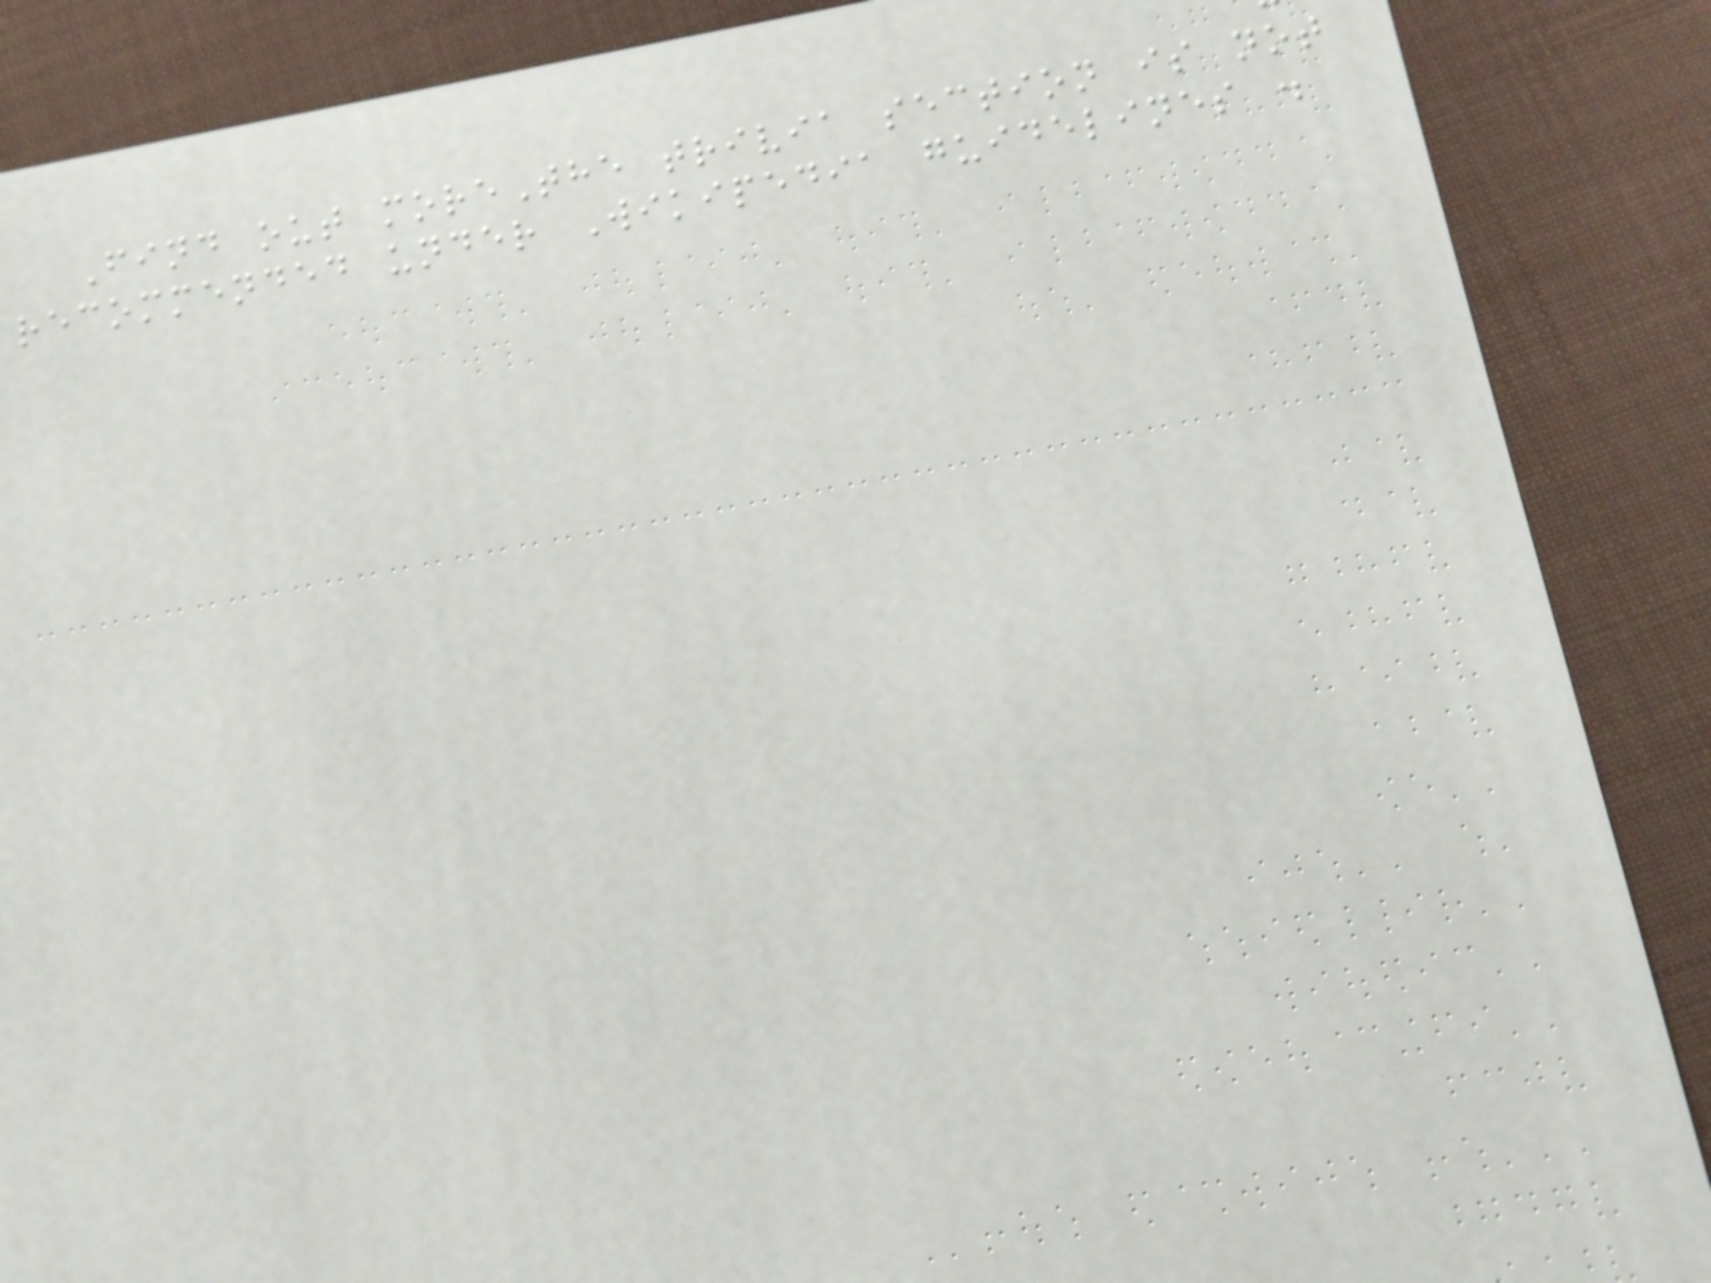Find out moreThe trivia section is not
recommended under Wikipedia guidelines .
